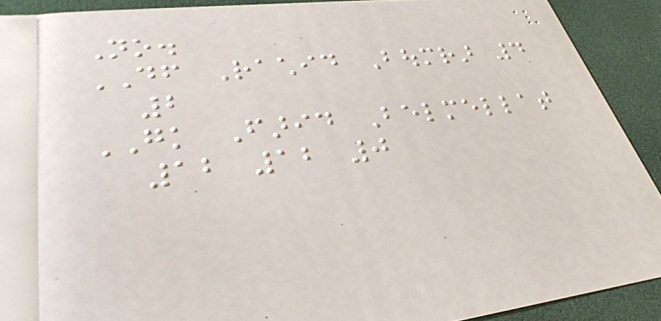No.
DF Rachid Boumrar 4
2
GK Farid Belmellat
12 12 0
